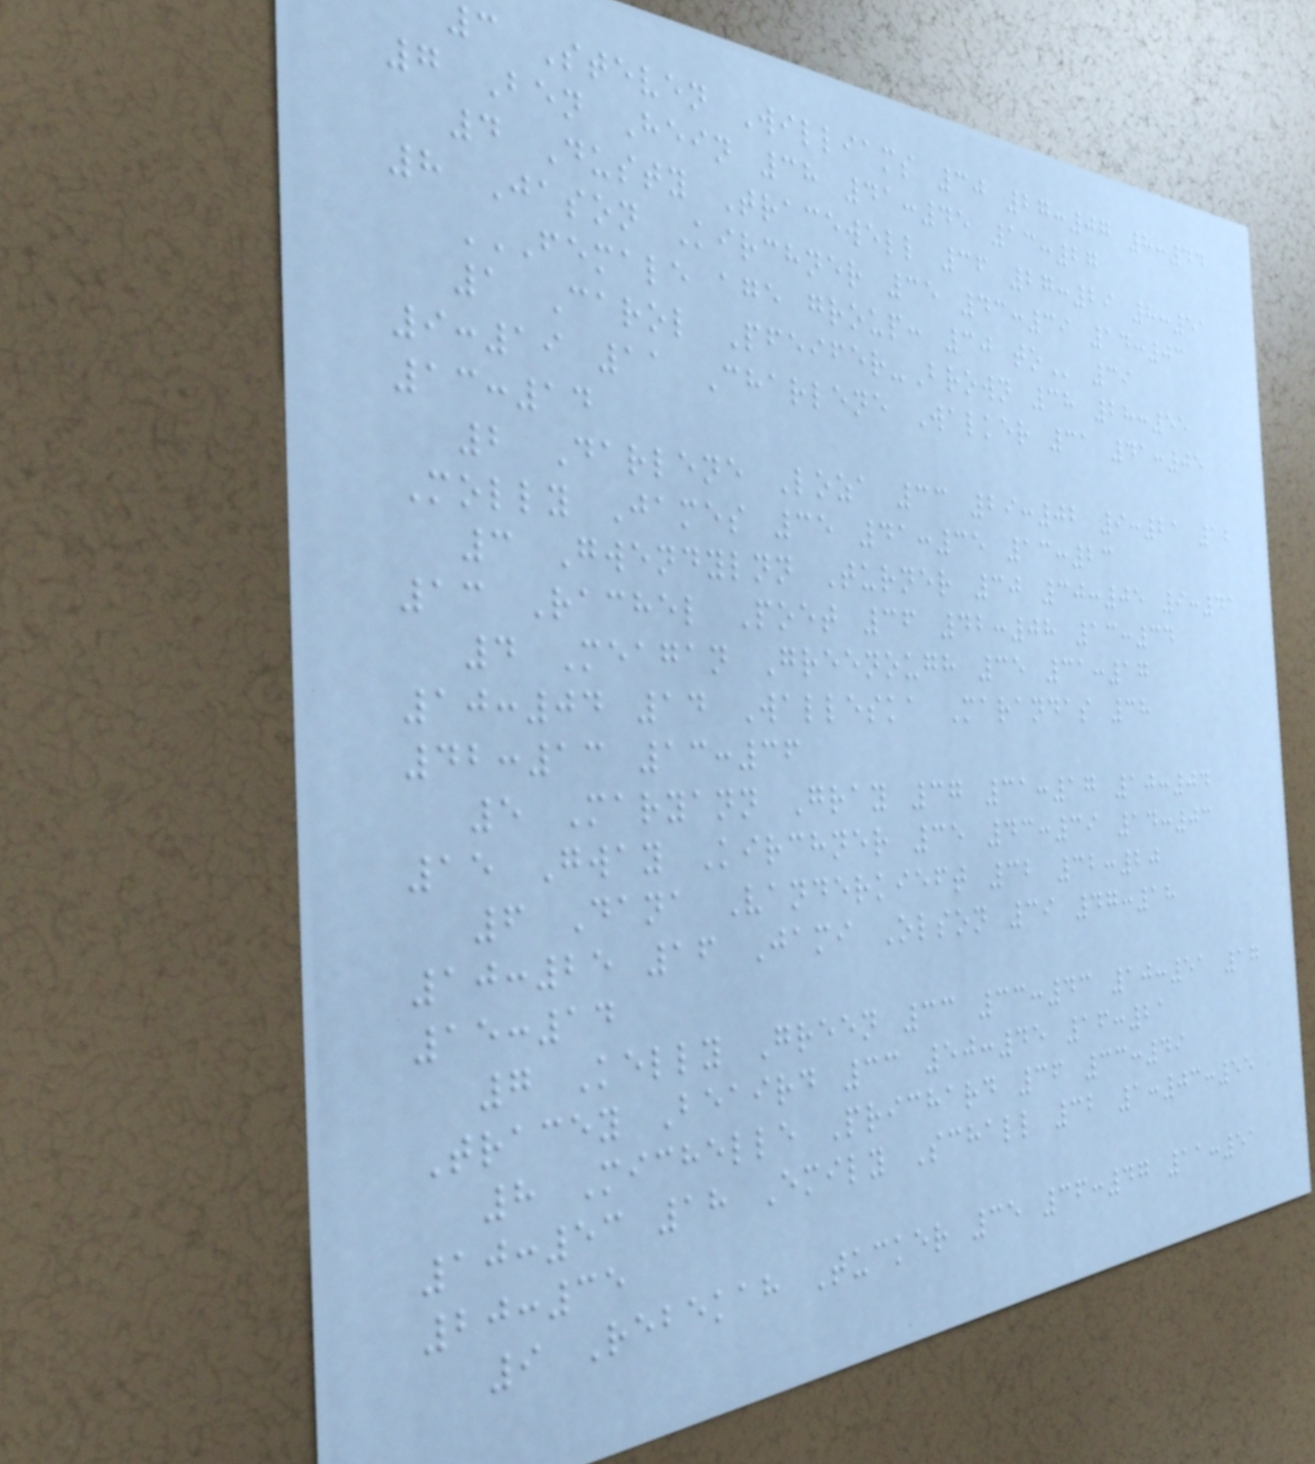3 Steven Williams 30 27:07 8:44
7 Ben Hein 38 41:45 13:27
4 Dusty Tracewell 36 27:29 8:51
8 Jason Kirchner 35 43:39 14:03
FEMALE AGE GROUP: 30 TO 39
1 Carol Pfeifer-Brown 38 28:55
9:19 11 Charlene Walker 31 41:05
13:14
2 Darlene Loza 33 29:02 9:21 12
Molly James 35 41:35 13:23
3 Gwendylnn Turner 30 30:05 9:41
13 Rachel Poet 36 42:08 13:34
4 Meagan Greenough 35 31:17
10:04 14 Walleska Marandas 38
42:13 13:36
5 Maryann Gray 37 31:17 10:04
15 Gway Kirchner 35 43:39 14:03
6 Dana Vanderkieft 32 32:20
10:25 16 Jami Olson 39 47:18
15:14
7 Kelly Green 33 33:43 10:51 17
Tracey Beaird 33 50:45 16:21
8 Michelle Prichard 36 33:49
10:53 18 Emily Schall 32 1:03:55
20:35
9 Rebekah Tucker 35 36:47 11:51
